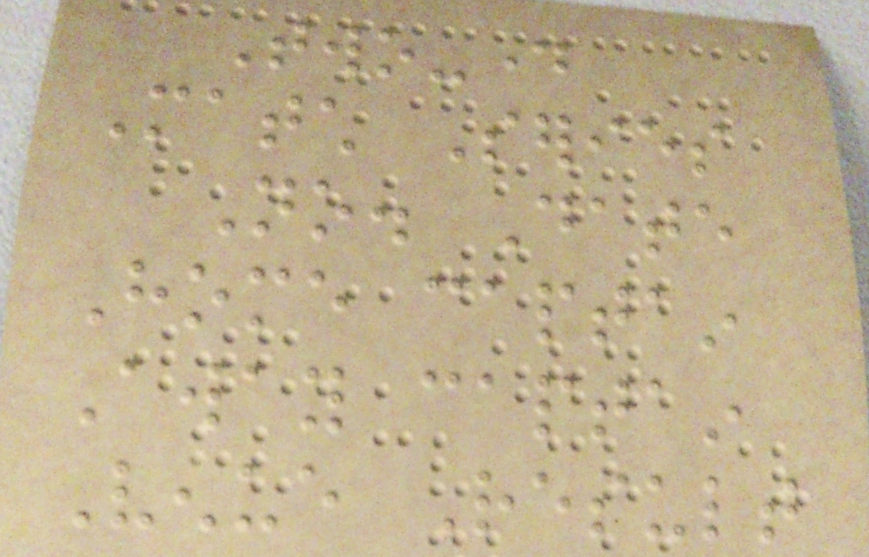Two-day
Match Series
No. Date
Home captain
Away captain
Venue Result
